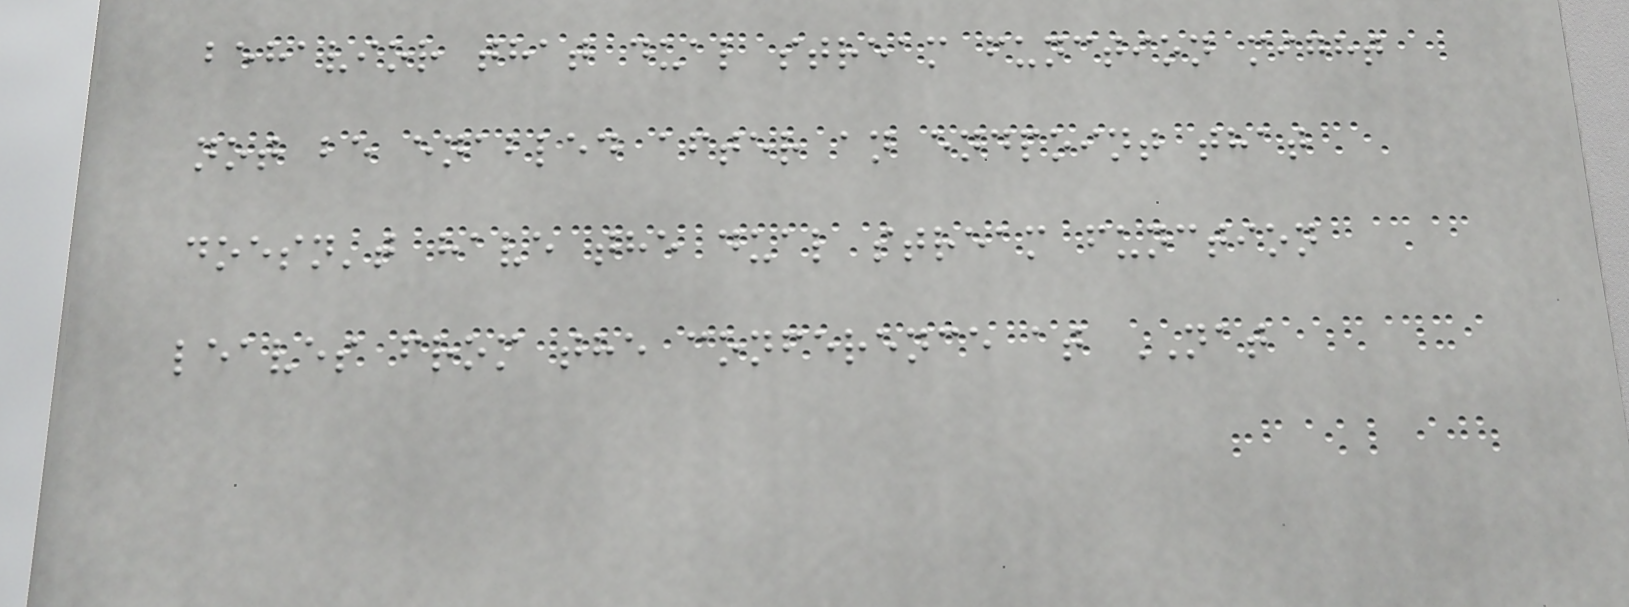behavior that dual stream function might
not be enabled after an endpoint that
doesn't have the dual stream function
leaves from the conference at NAT
